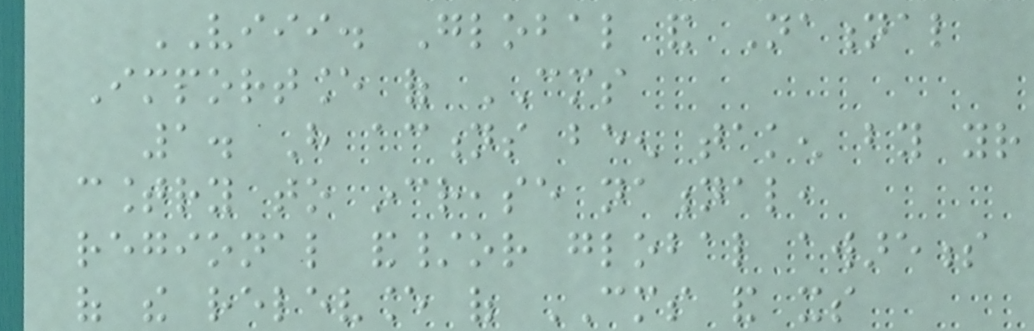VIII. Global and National
Importance of CMS
1. Have actions been taken by your
country to increase national,
regional and/or global awareness
of the relevance of CMS and its
